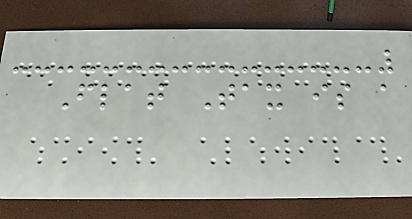Flat Tax is a
